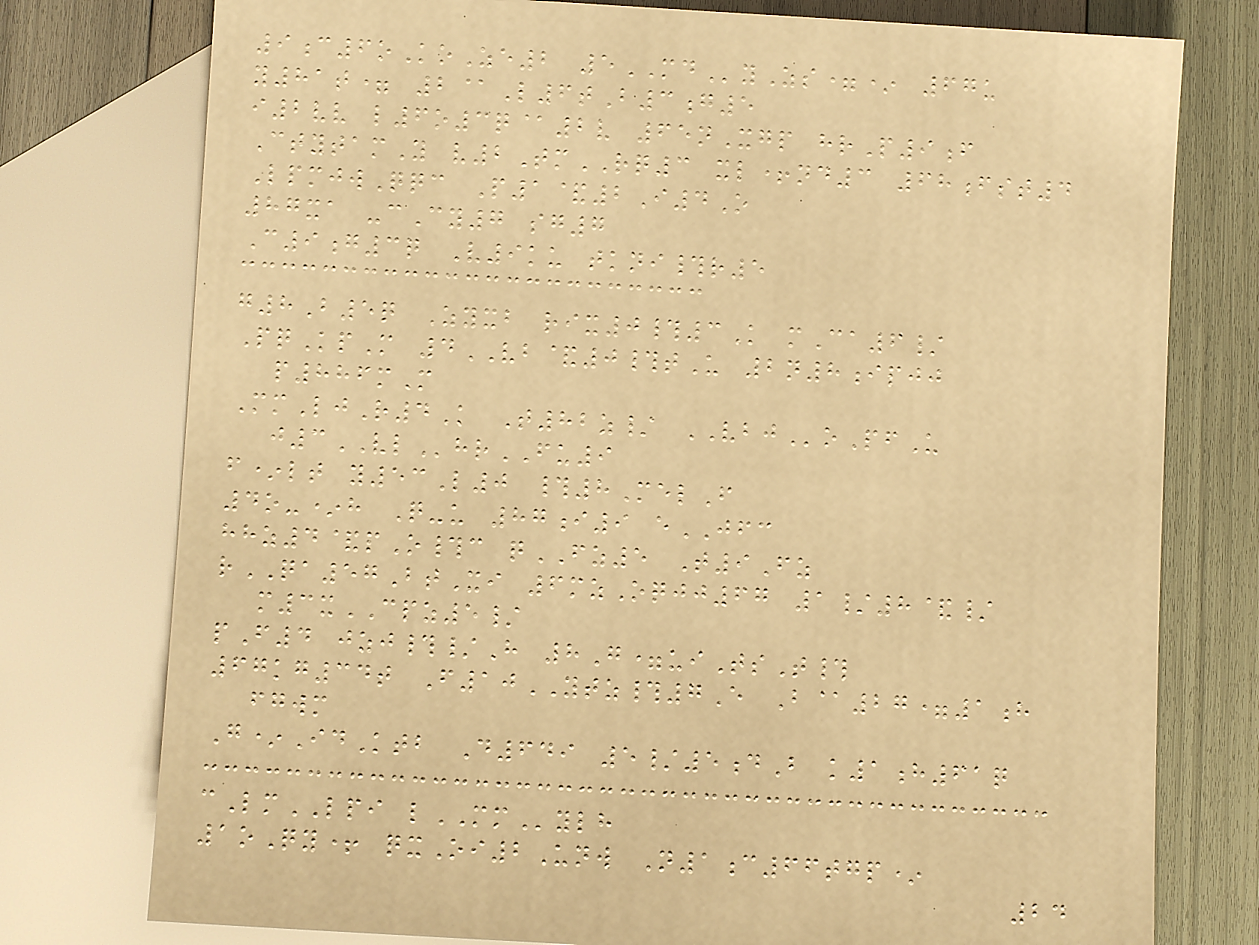9c6oKoZe2 5MDyZs=* 67u
y81t= 2@L6tB3g5
i2vv l6o3q@2v 65nXgp hrP9f
CtytamY v2TmRQ3 xl+nd3 68fst4
LpmjwQqc P1&2I4O
87xa -cCy7 sg7
C9g3q V9ku tkni#r5
g8B5q Zyxb rix0#3K mCa6/
PqKpM 4VB&0#tU 2n8ipjj
p886mM
MmLjR4K T82z/ VBJoPfU
j3VLhrFU9
f*lt y53L0 #8MelF
4o-*h Q-u 87i9 eJFC
hhz4&pO#c qFZ5 T9Fz
rQA57BtXi 6mzOqjj67 1/8&/
m3xCPZ5/
pF4 jzj#/H 8G=uiTsT#
67kg34t F10YTZ#7E B@27=1h
fgwm
G*IdKtb D649 5/5dB k1h61q
cLmLPI lMMylh
1oQy+ qxOi2Unw N1c66tgp*
24
